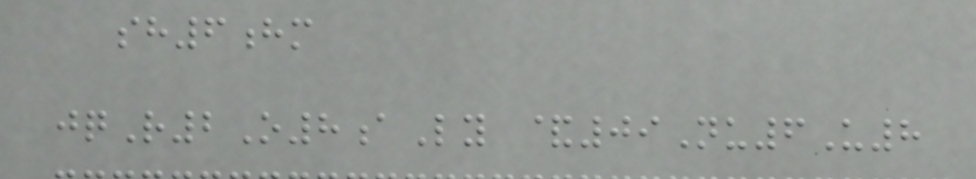sh6hm
jqR2O8aLy &09Nu6U8
